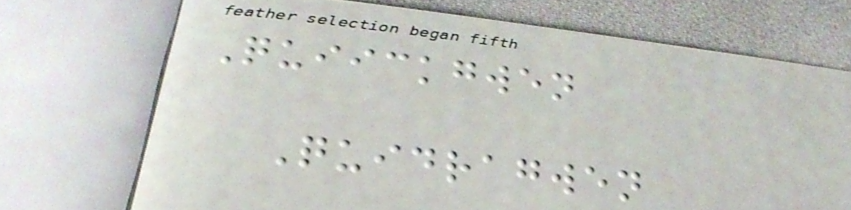Quiickgwen
Quidragwen
